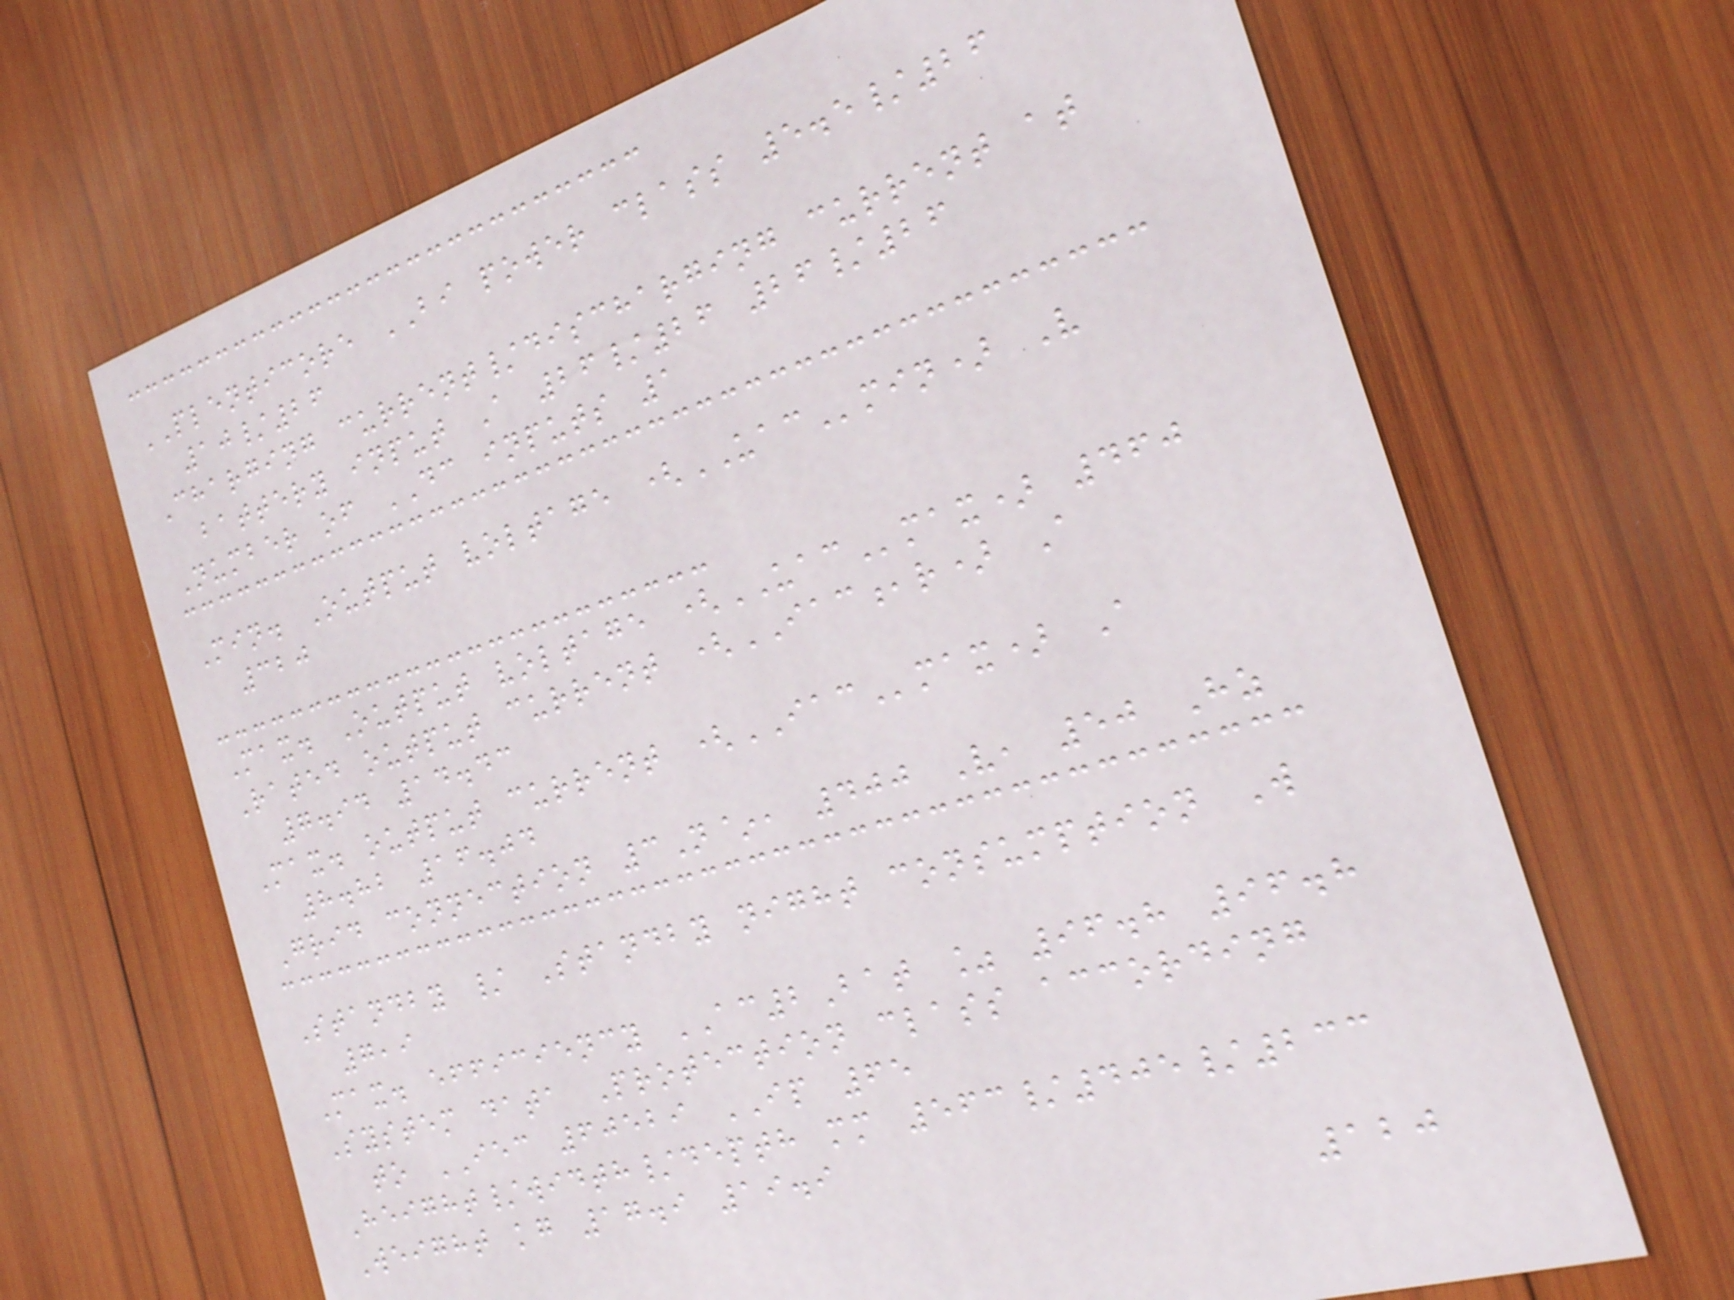PLENTICORE BI power class 5.5/26
10/26
Charging current/discharging current at
battery input A 26/26 26/26
Number of DC inputs 1
Min. Output voltage (UACmin) V
320
Max. Output voltage (UACmax) 460
Rated output current (IAC,r) A
7.94 14.43
Max. output current (IACmax) A
8.82 16.04
Grid connection 3N~, 400 V, 50 Hz
Standby / Standby night consumption W
7,9
Max. efficiency AC2Bat % 96.8 96.8
System data Protection class according
to IEC 60529 IP 65
Height/width/depth mm 563/405/233
Weight kg 17.9 19.9
120
